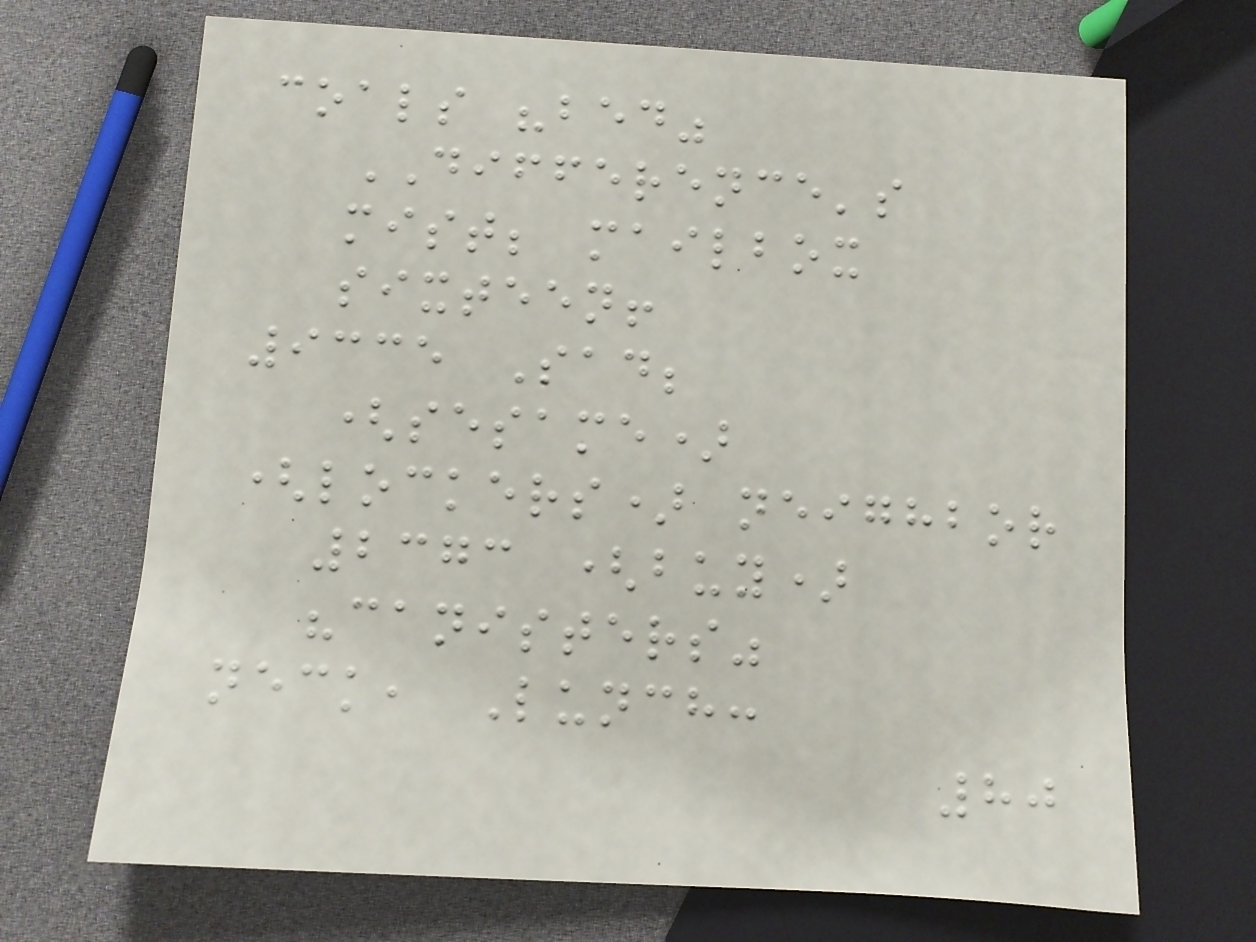coals "bed"
DIFFERENCE's
mist; mailbox
sixteen!
9335 Sad;
(sesame)
(lockers) neighbor
2373 (buy)
"canisters"
neck, Lunch:
80
